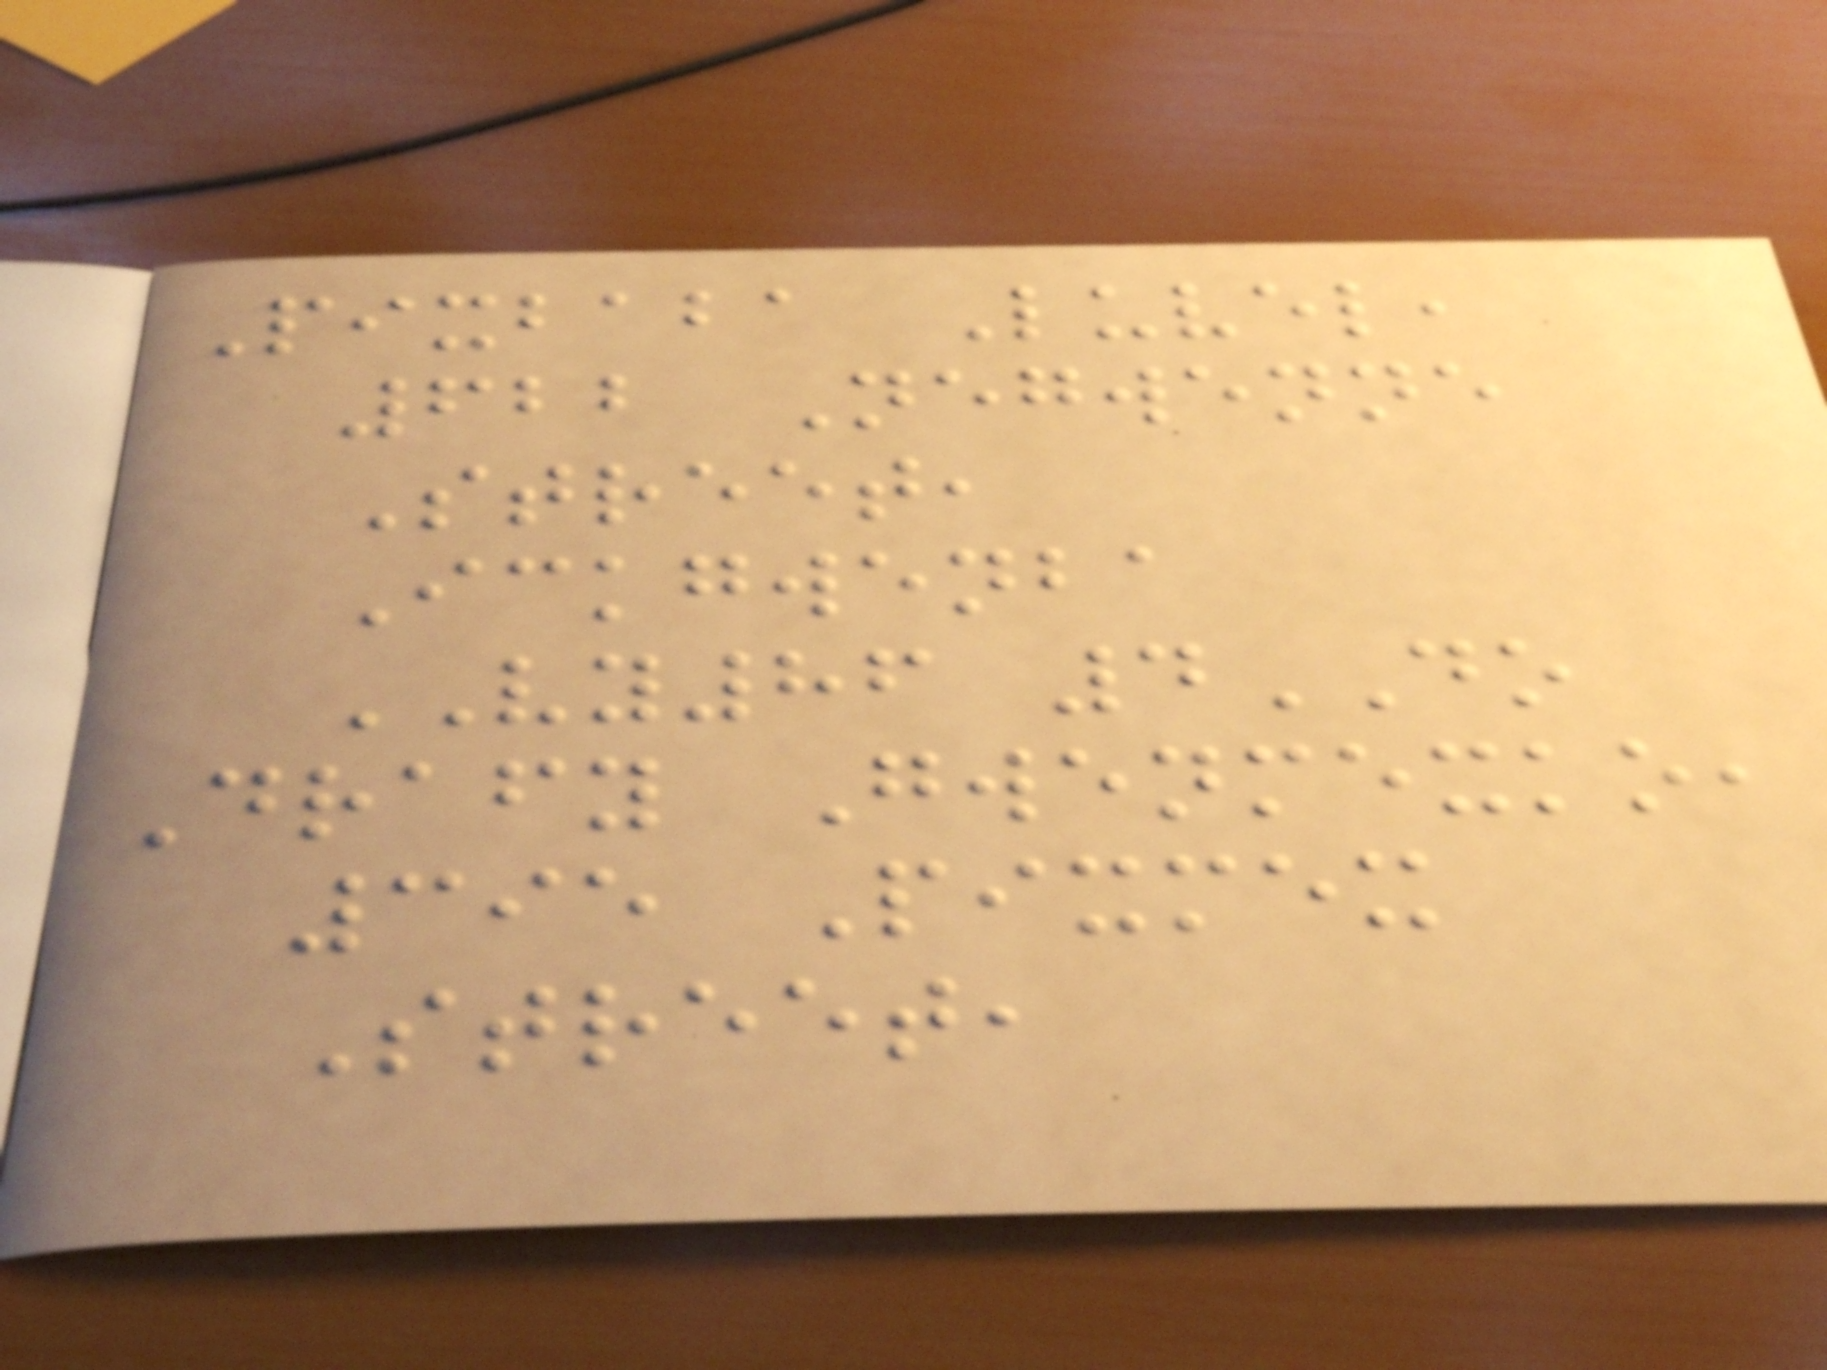Pixbaba Luvel,
622 Negwenne
Street,
Ickgwenba
VY86 4DO
Drafy Gwenmexko,
395 Pixmex
Street,
